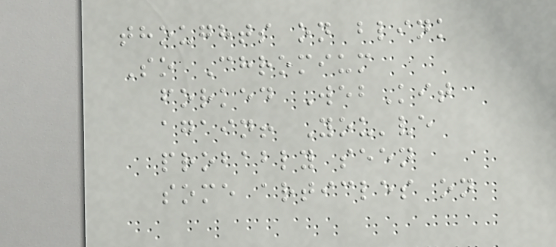thoughts on blink
So Chromium
forked WebKit
again! You've
probably seen
some articles on
